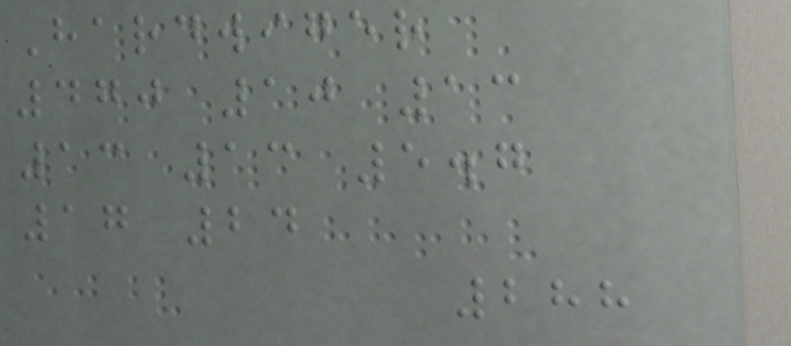Hardwiger
470 10 13
13 13 5.7
17 24
288
